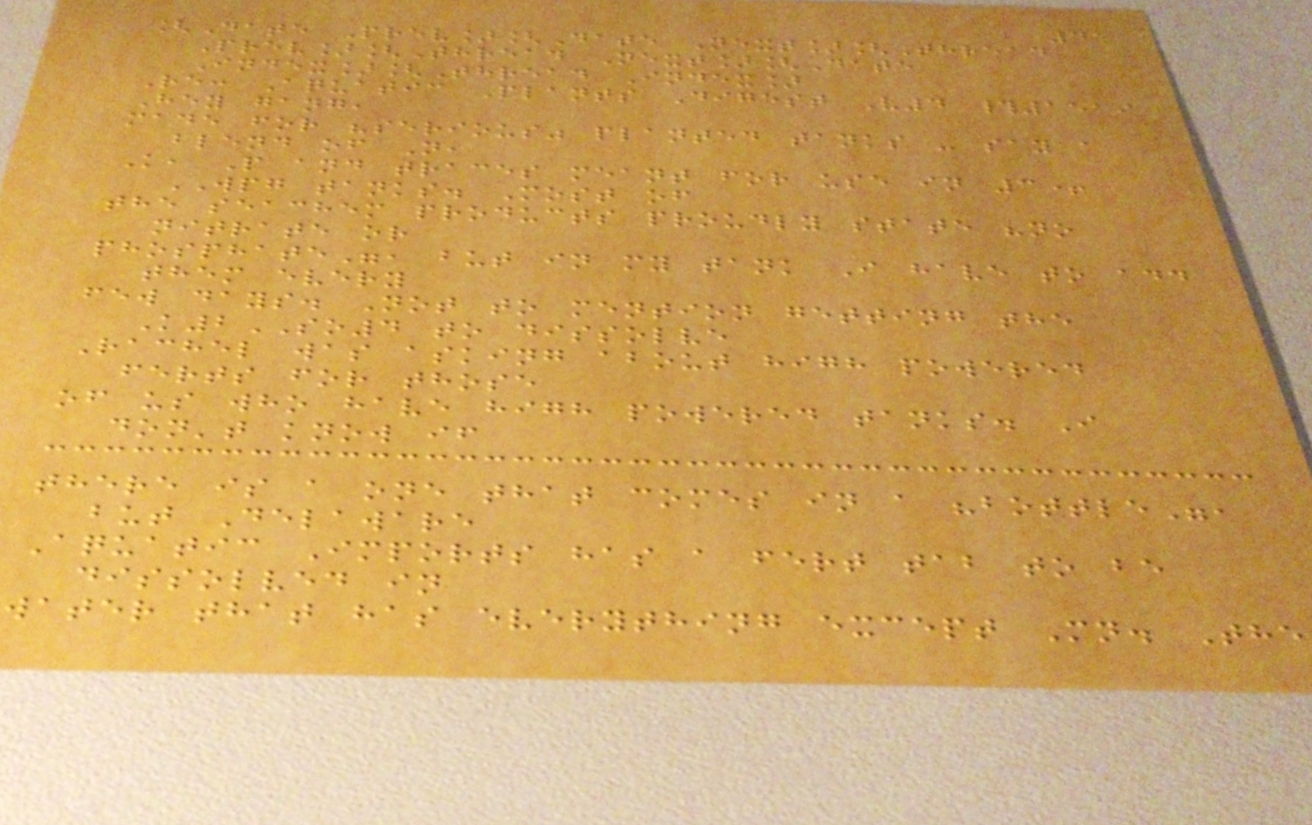41
[Date Prev][Date Next][Thread
Prev][Thread Next][Date
Index][Thread Index]
Re: Aquatic Plants Digest V4 #1519
Hey gang,
made for "serious" planted tanks - say a
blend of N,
K, P and traces meant for use in 3+
WPG tanks. Most of
the seachem products proudly state "no
nitrate or
phosphate", but in my tank I have to add
them every
few days. Not to mention getting the
K2SO4 to dissolve
Rachel was asking about high powered
ferts for those
of us who have high powered tanks. I
don't know if
there is a one that comes in a "bottle",
but Delaware
Aquatic Imports has a fert tab to be
dissolved in
water that has everything except Mn. The
